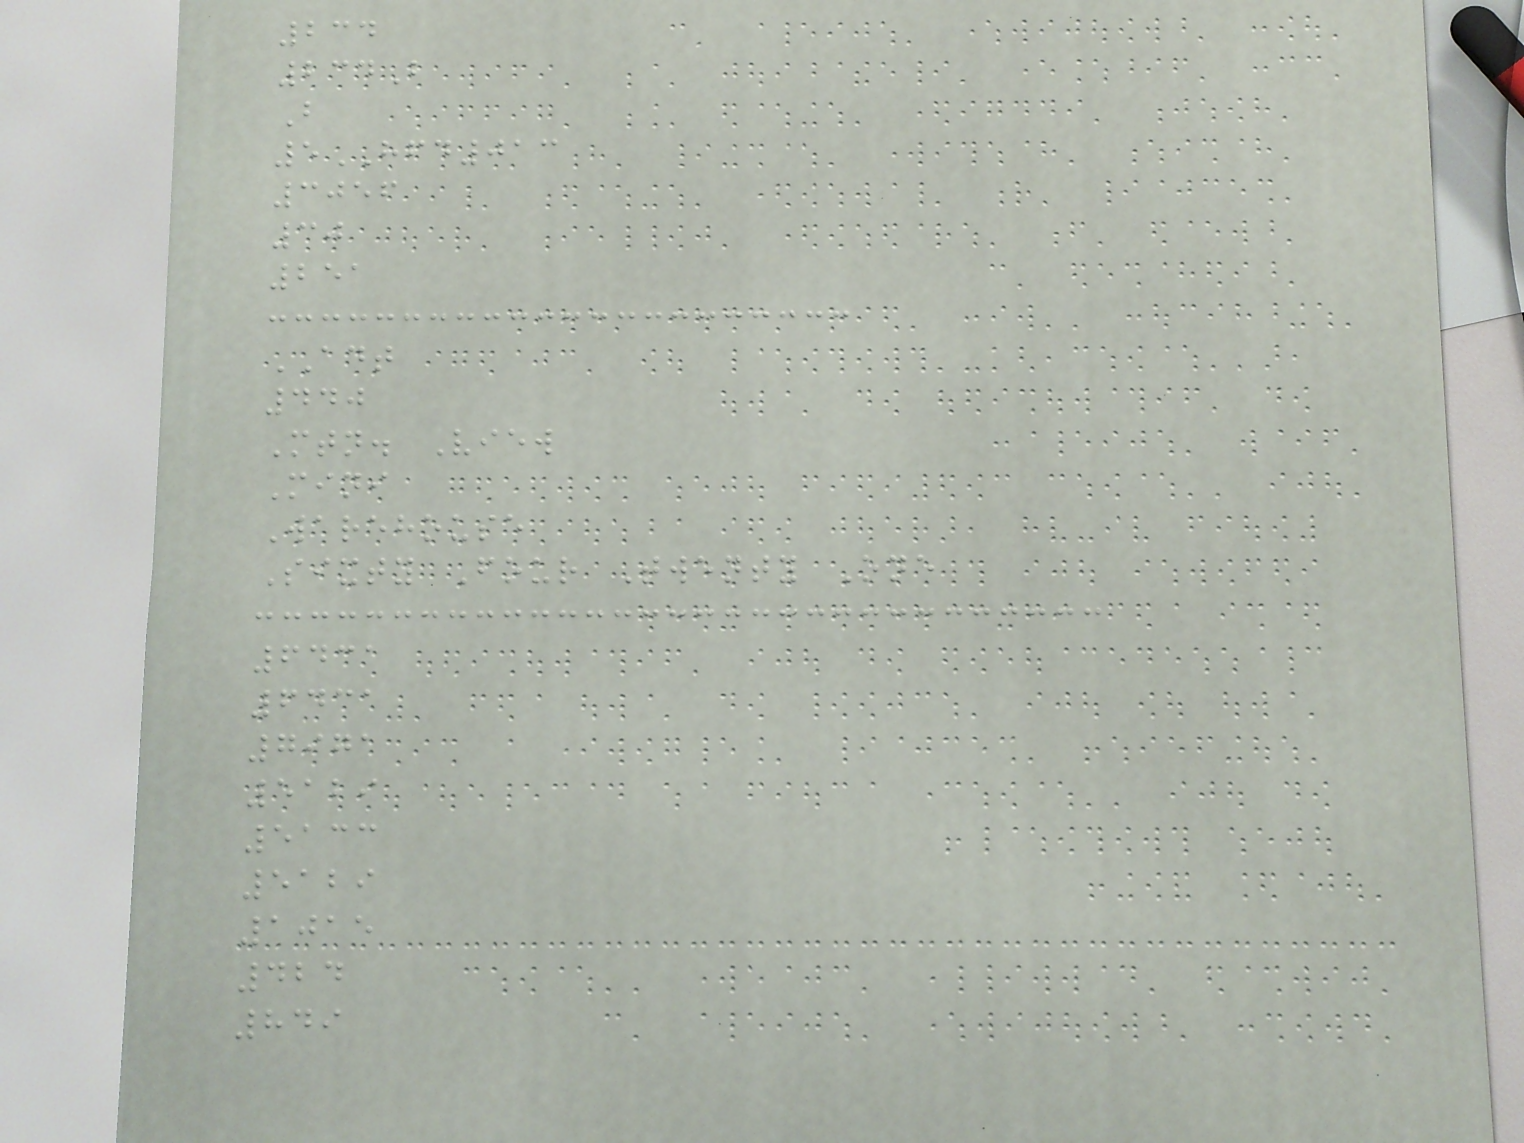234
234B
B
5HFD013
3056
30
251
ADT
440
Mtn. View
Mini
Warehouse
Sixty Four Twenty One
6431
6431
7971
5129
5133
5129
1015
424
849
